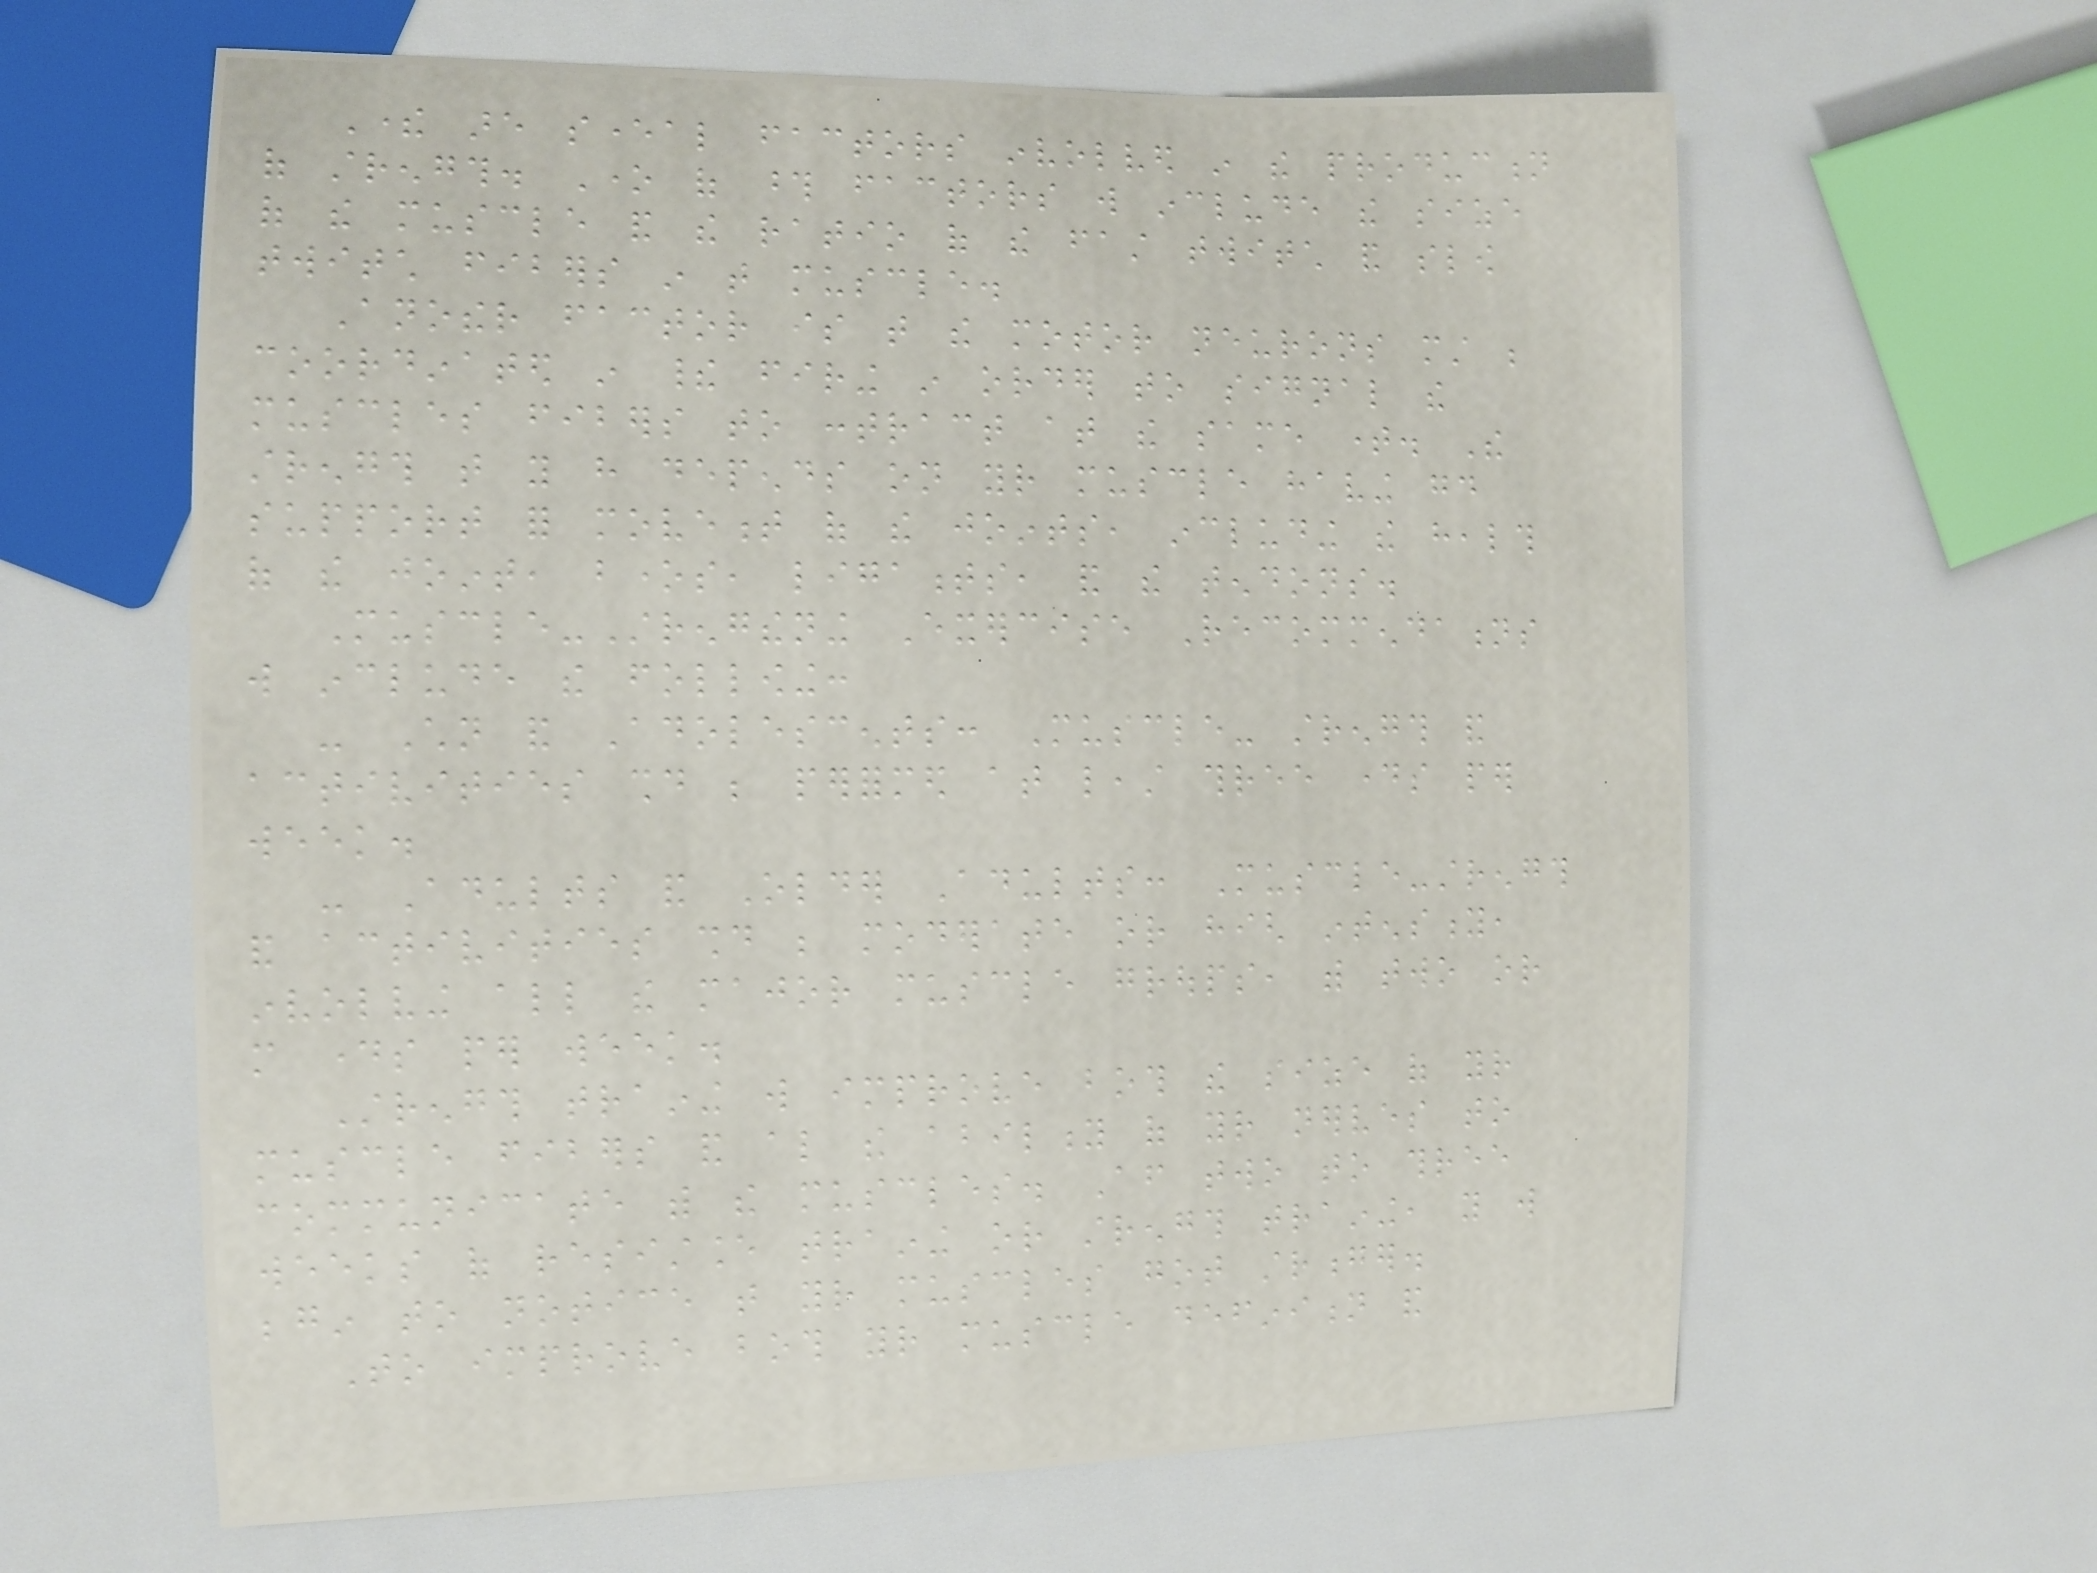There are several factors involved in the production
of strength. One of those factors will include the size
of the muscle and the ratio of the fast twitch and slow
twitch fibers in that muscle.
Another factor is that the motor neurons must be
coordinated in their firing in order to signal the
muscles fibers to contract at the same time. The
strength that you have depends on your muscle having good
support for movement of the joints, including the health
of the joint, bones, ligaments, and the tendons.
Muscle-Strengthening Exercise Recommendations
will include the following:
- Children and Adolescents: Muscle- strength and
activities should be performed at least three days per
week.
- Adults and Older Adults: Muscle-strength
and activities should be moderate or high intensity,
involving all the major muscle groups, with two or
more days per week.
Strength training will improve both the size of your
muscle fibers and also the ability of your nerves to
communicate with the muscles. After two to three
weeks of resistance training or strength training, you will
begin to notice that your muscles got stronger.
To improve both your muscle definition and
